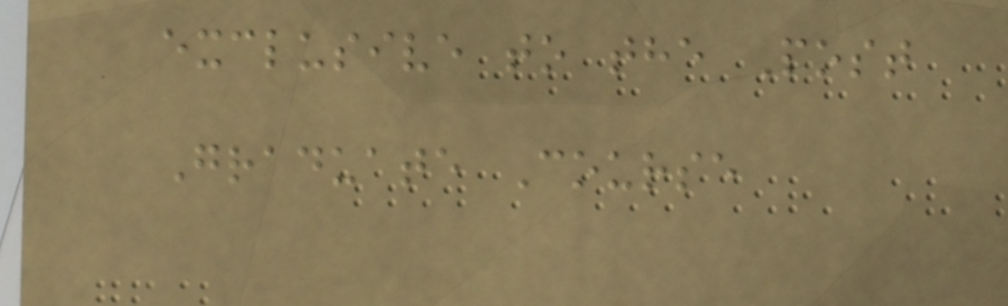exclusive to the Post
Graduate Course
